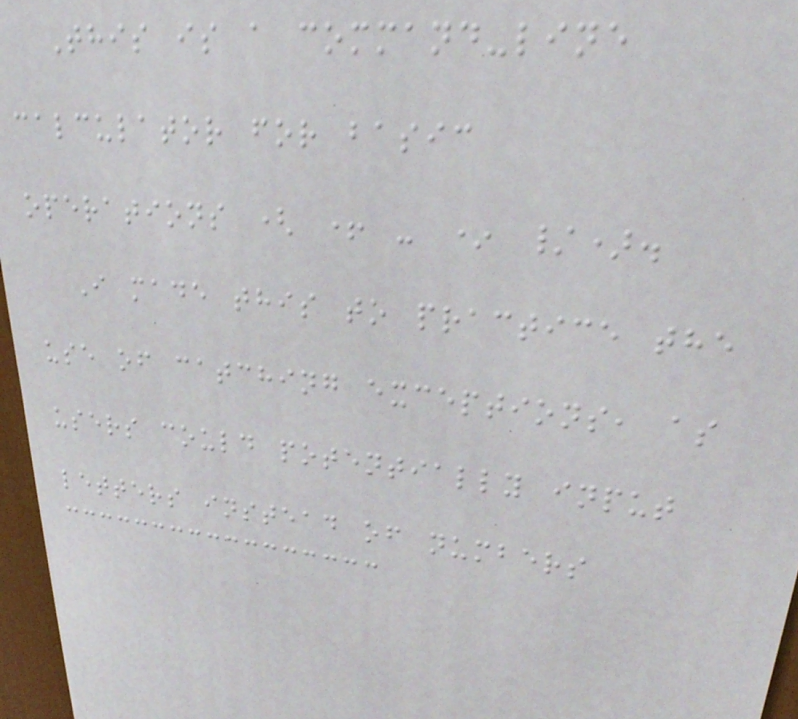This is a command-line
calculator for basic
operations ( + - * /).
I made this to practice the
use of catching exceptions, as
users could potentially input
letters instead of numbers
